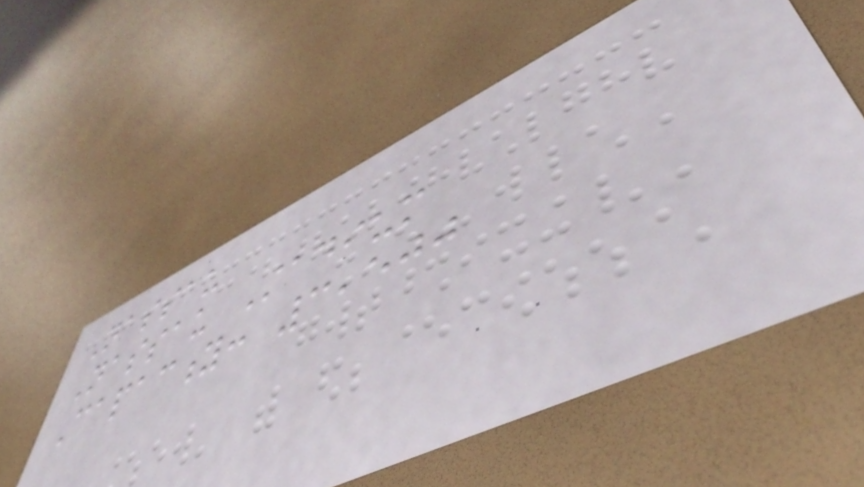Nassau
Nassau Stadium
Capacity: 3,500
